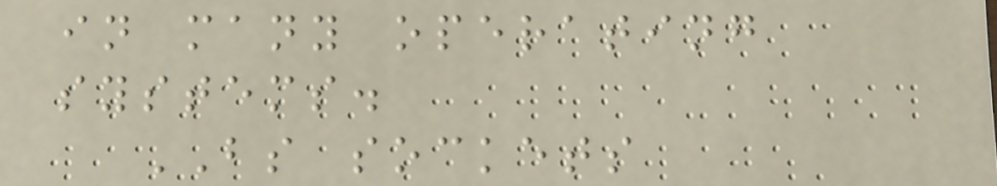in many operating
systems.
BS sockets
